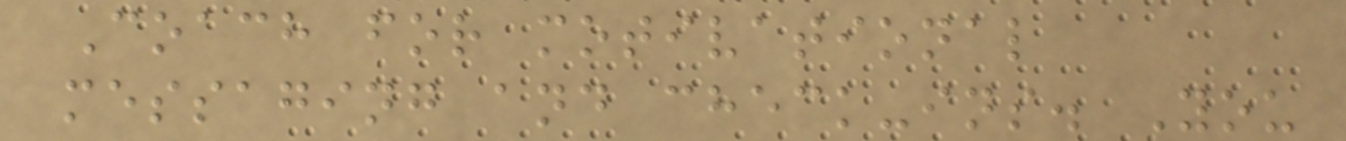Coach for motivational
messaging and check-ins. You
